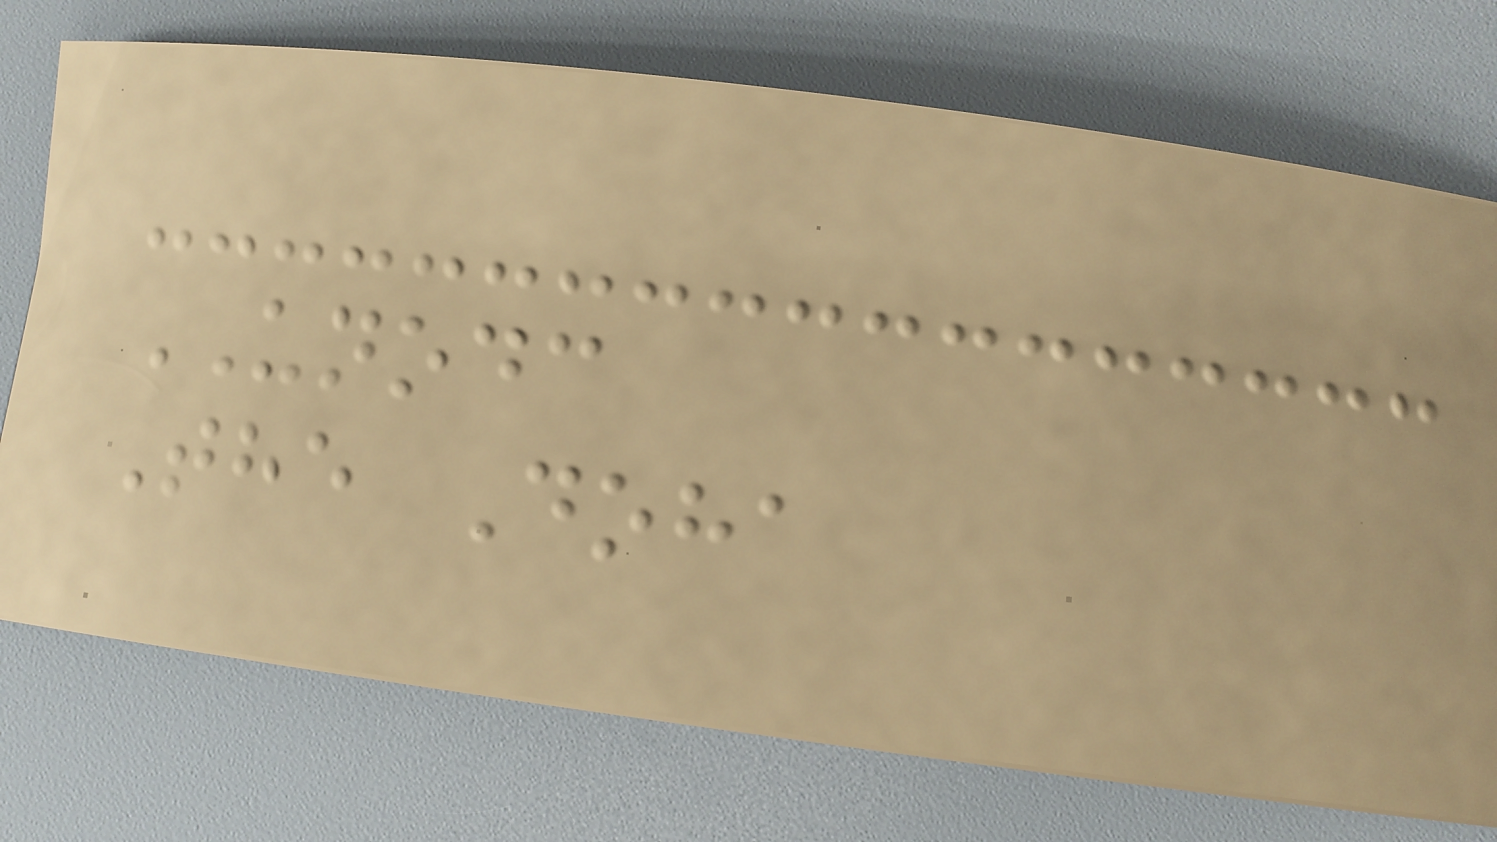UNODC
The Doha
